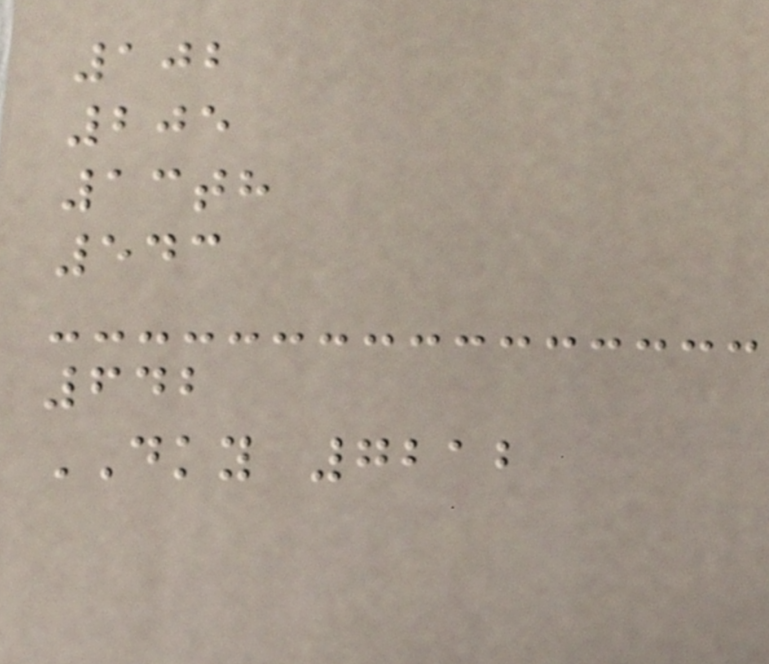102
205
13th
543
642
DKY 7212
